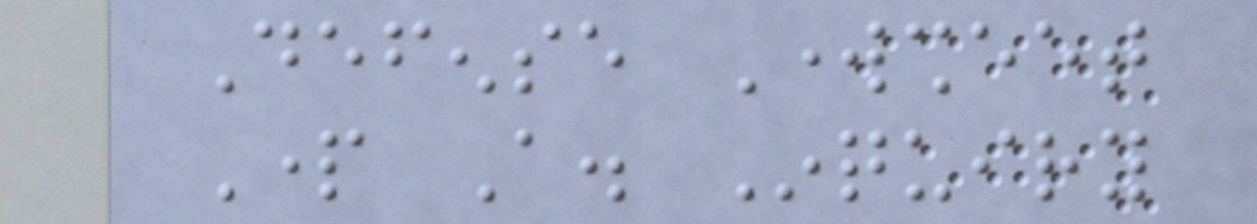Defense Worksheet
Part A. Inquiry
